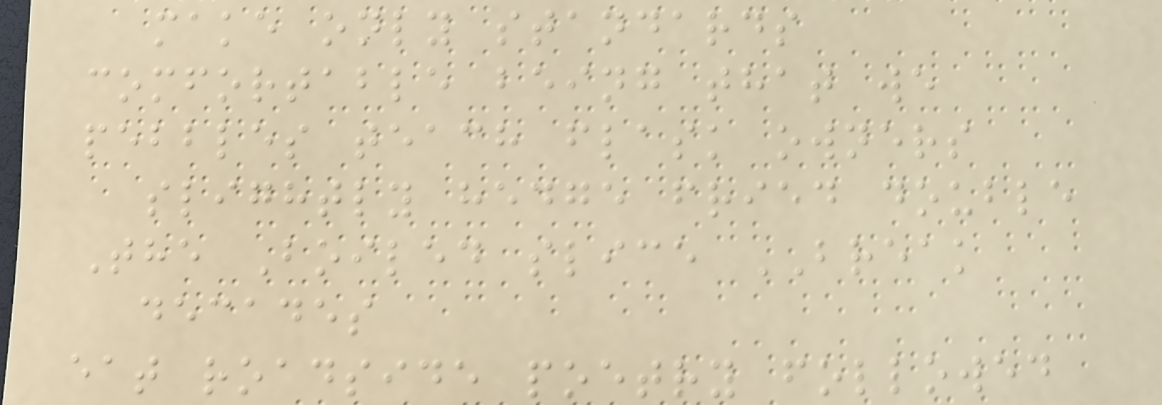make only standards
comfortable being that we
pebbles teach flask owners
slightly hedge fried double
The Boiled slice BREAK
decades
eat roadside poetry followed
